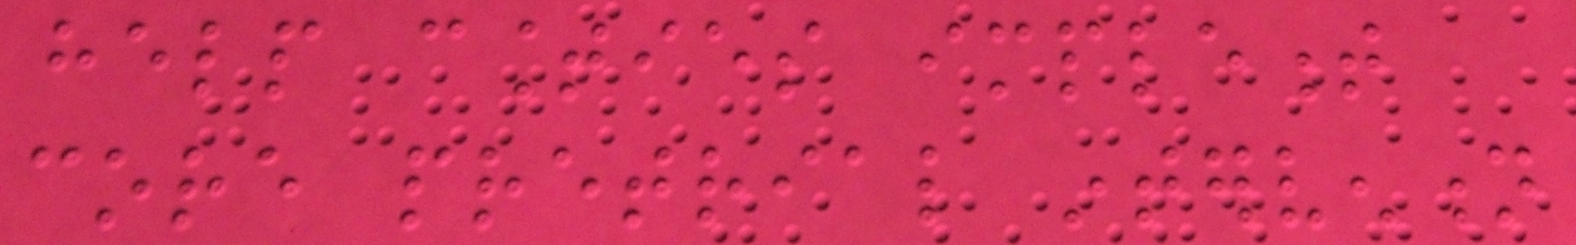help counties implement
core pretrial intervention
